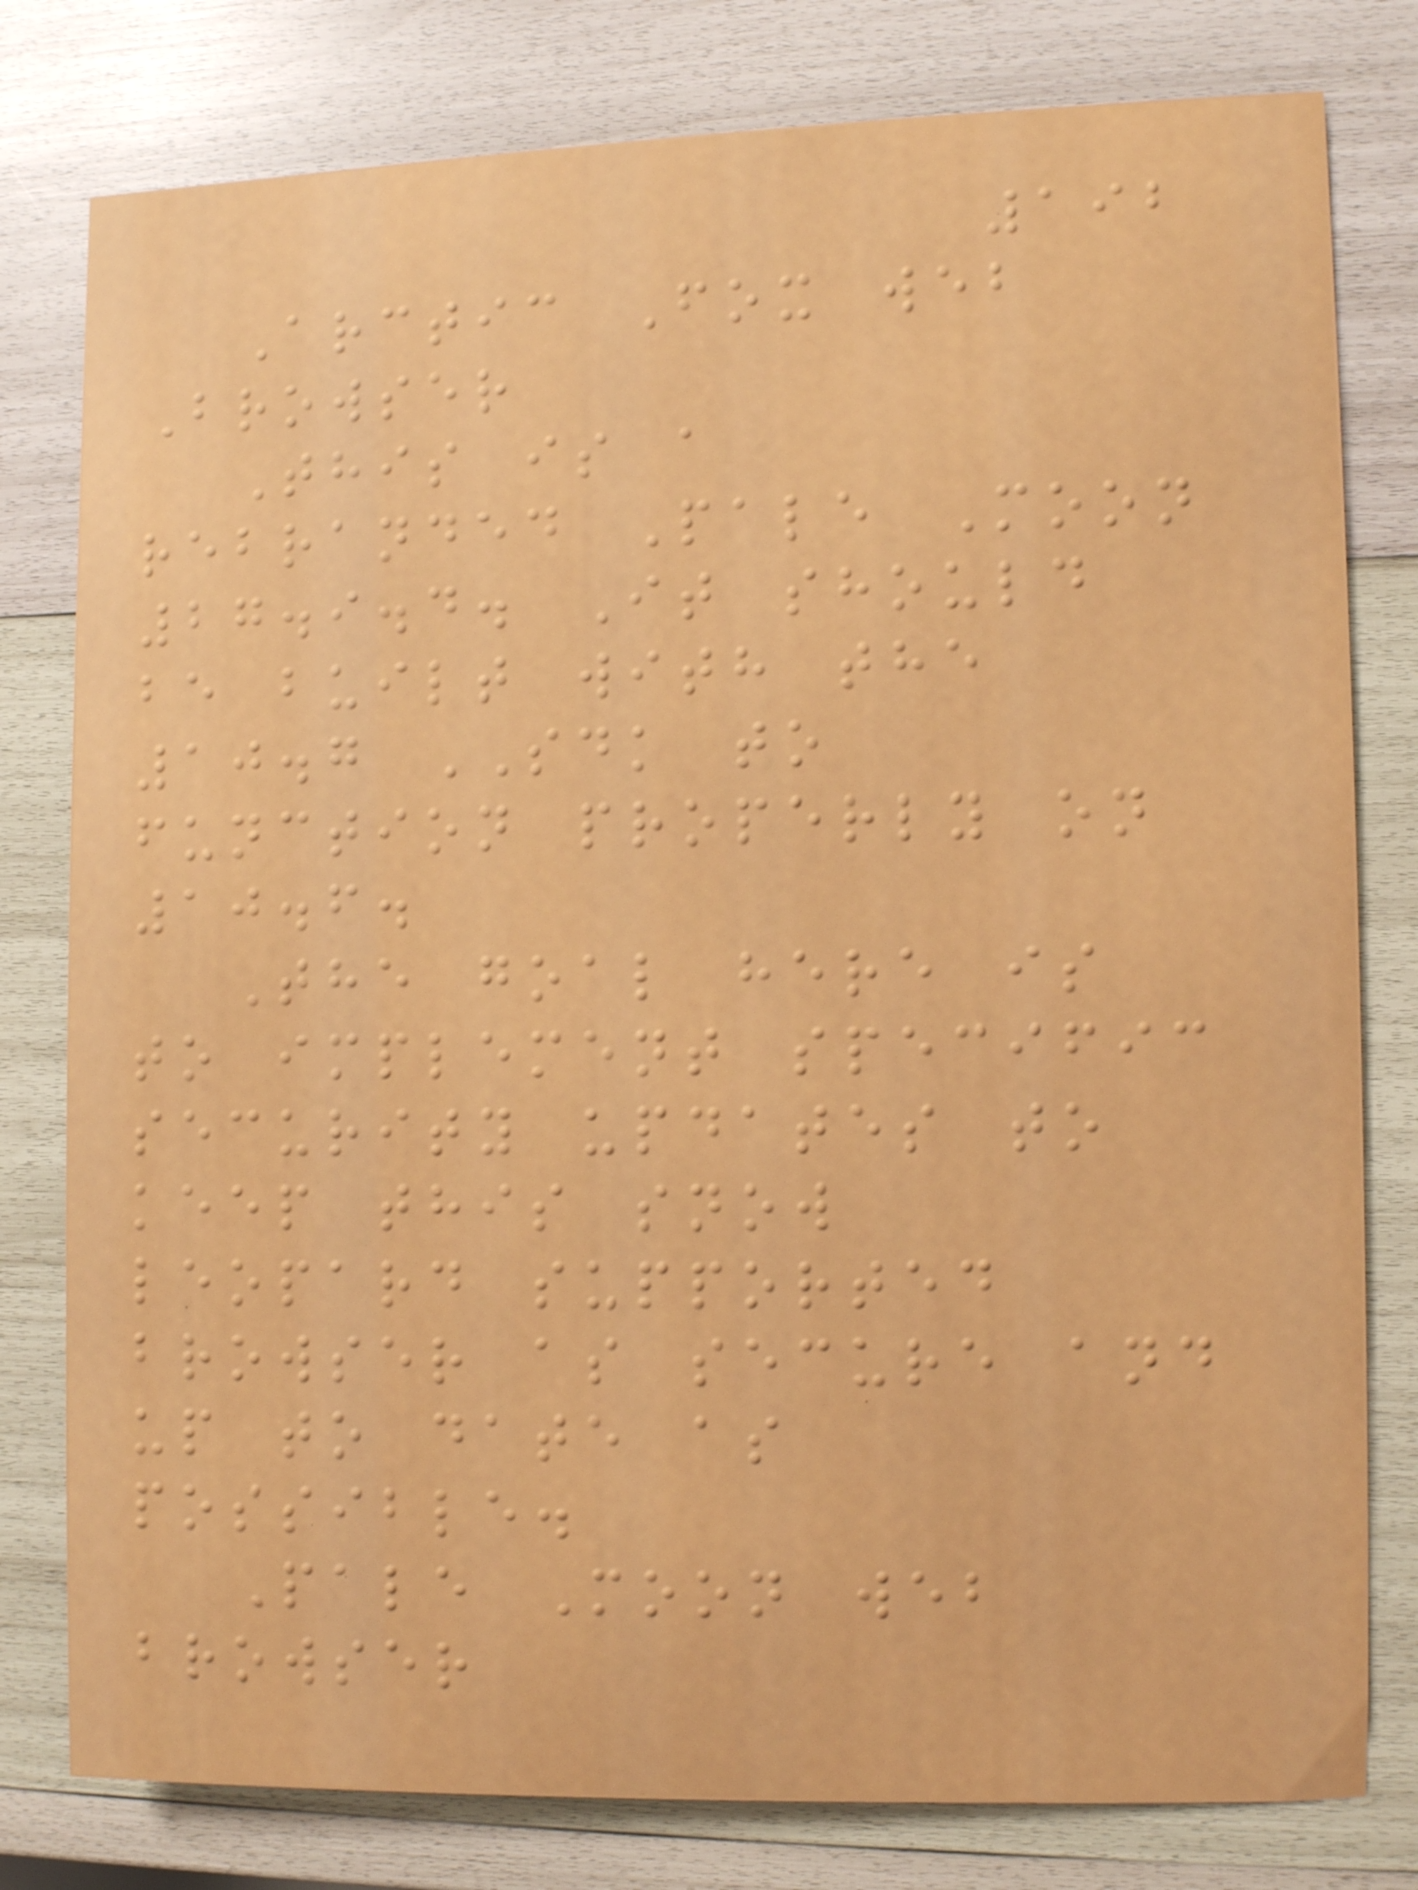192
Arctic Fox web
Browser
This is a
rebranded Pale Moon
27.9.4. It should
be built with the
10.7 SDK to
function properly on
10.6.
The goal here is
to implement specific
security updates to
keep this snow
leopard supported
browser as secure and
up to date as
possible.
Pale Moon web
browser
